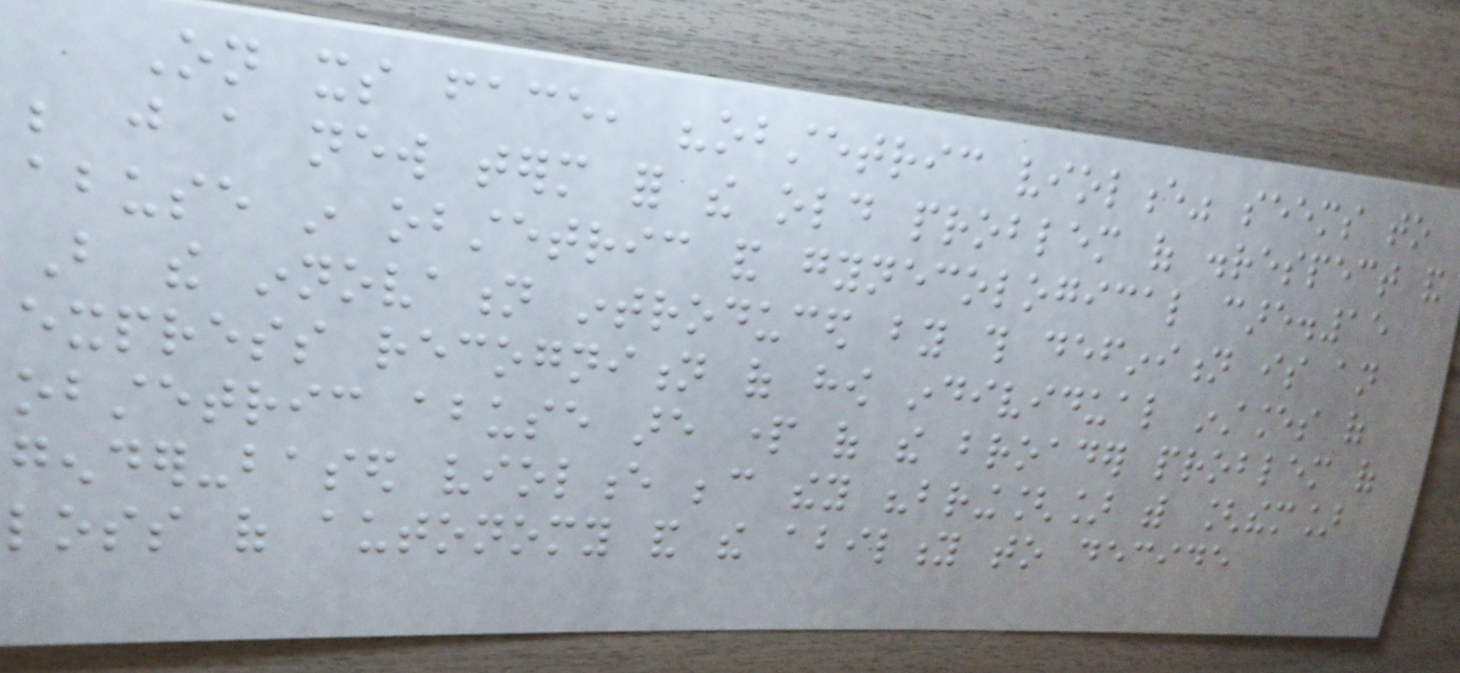On its face, "obstetric violence" seems to
be just a new term for the old problem of disrespect and
abuse in obstetric and gynecological care.15
But the innovation introduced by this definition is an
express recognition of how individual instances of
obstetric abuse are part of the broader problem of
gender-based violence because they "bring[] with [them]
loss of autonomy and the ability to decide
